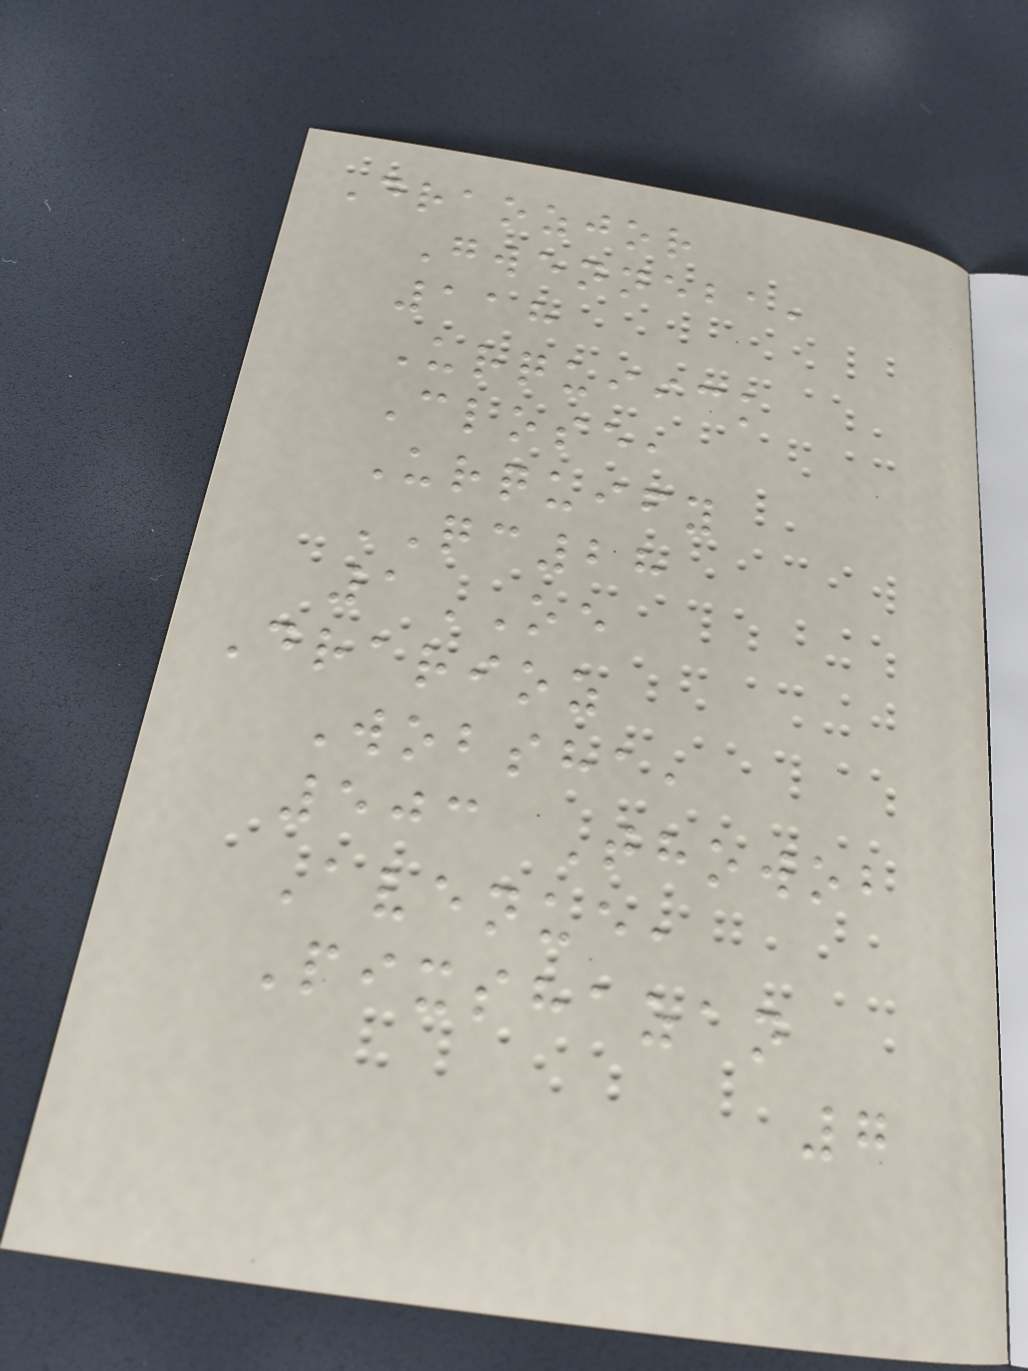Draozjor
Gwenneba,
118
Urquiick
Close,
Urquify
QC28
1OE
Drarioz
Wobsha,
503 Thowob
Avenue,
Pixshazan
7
